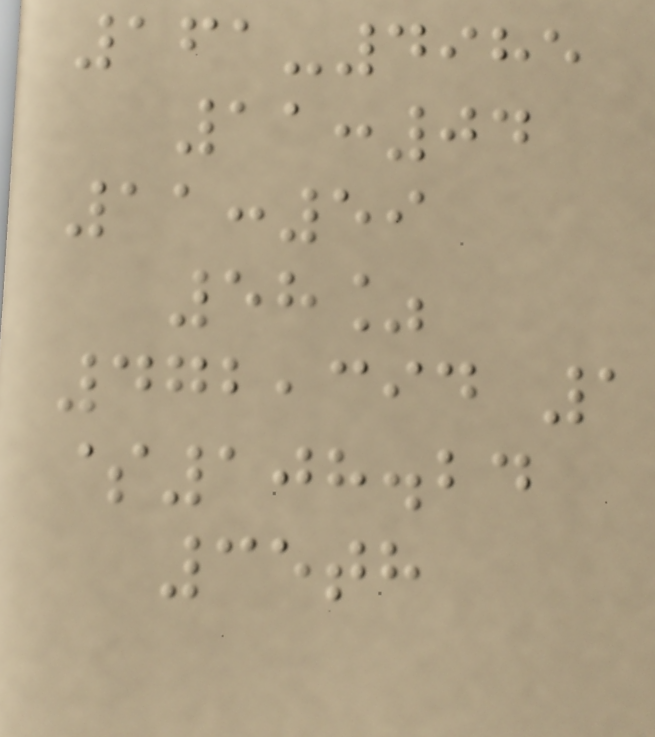161-4985
11:04
11:59
58%
472,394 1
$108.24
35th
